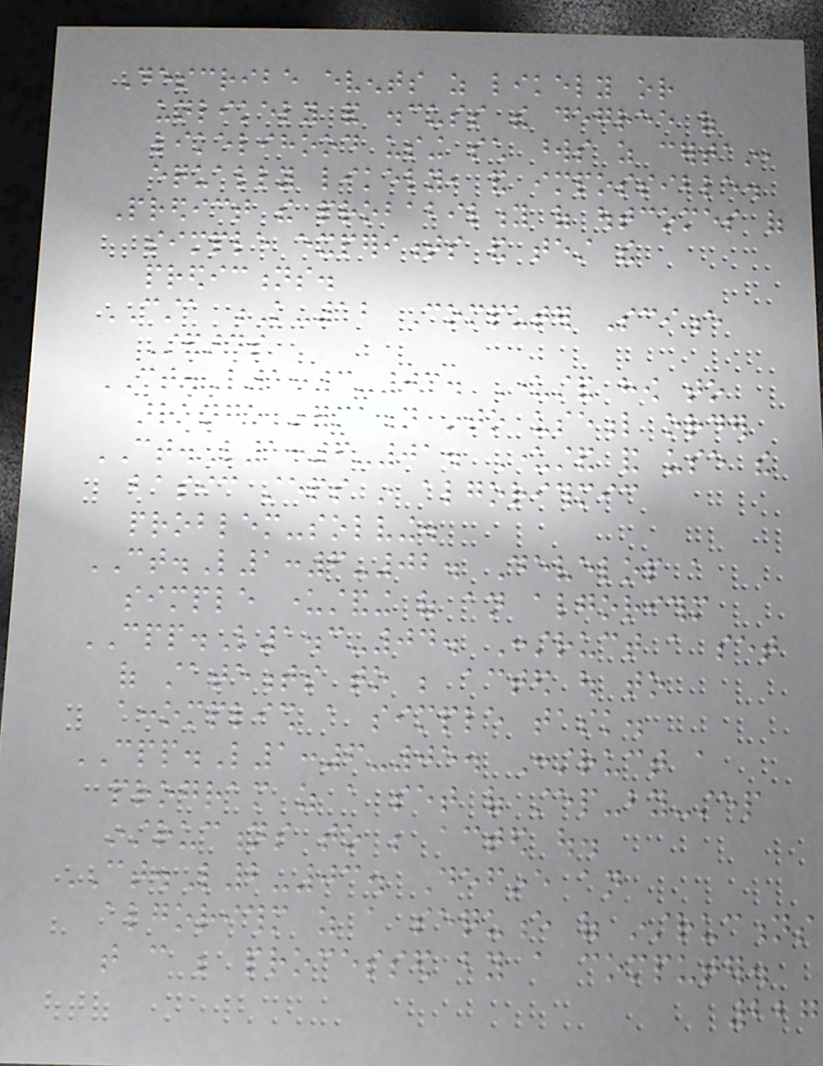Describe events as likely or
unlikely and discuss the degree of
likelihood using such words as certain,
equally likely, and impossible.
Predict the probability of outcomes of
simple experiments and test the
predictions.
CSTA K-12 Computer Science
Standards
CT.L1:3-03. Understand how to
arrange information into useful order
CT.L1:6-01. Understand and use the
basic steps in algorithmic
problem-solving.
CT.L1:6-02. Develop a
simple understanding of an algorithm
CPP.L1.3-04. Construct a set
of statements to be acted out to
accomplish a simple task.
CPP.L1:6-05. Construct a
program as a set of step-by-step
instructions to be acted out.
CT.L2-03. Define an
algorithm as a sequence of instructions
that can be processed by a computer.
227
